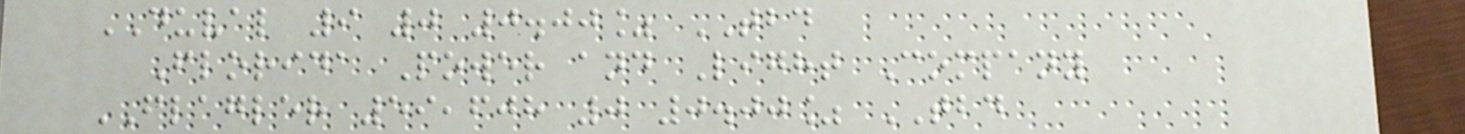DUVAL 9 0 0.00% TBD
Florida Power and Light Company
FLAGLER 59,608 0 0.00% TBD
